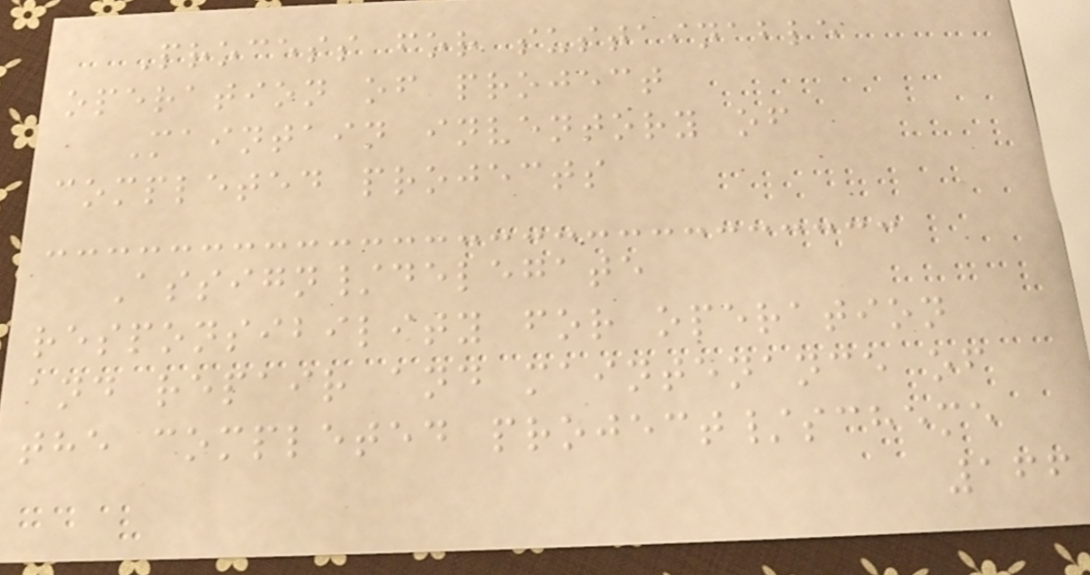Process for sustainable
operation of project
Maintain inventory of
completed projects
Assign/delegate
responsibility for operation
and repair and maintenance of
the completed project/scheme
166
